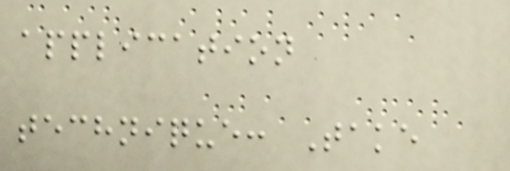application
technique: Take
